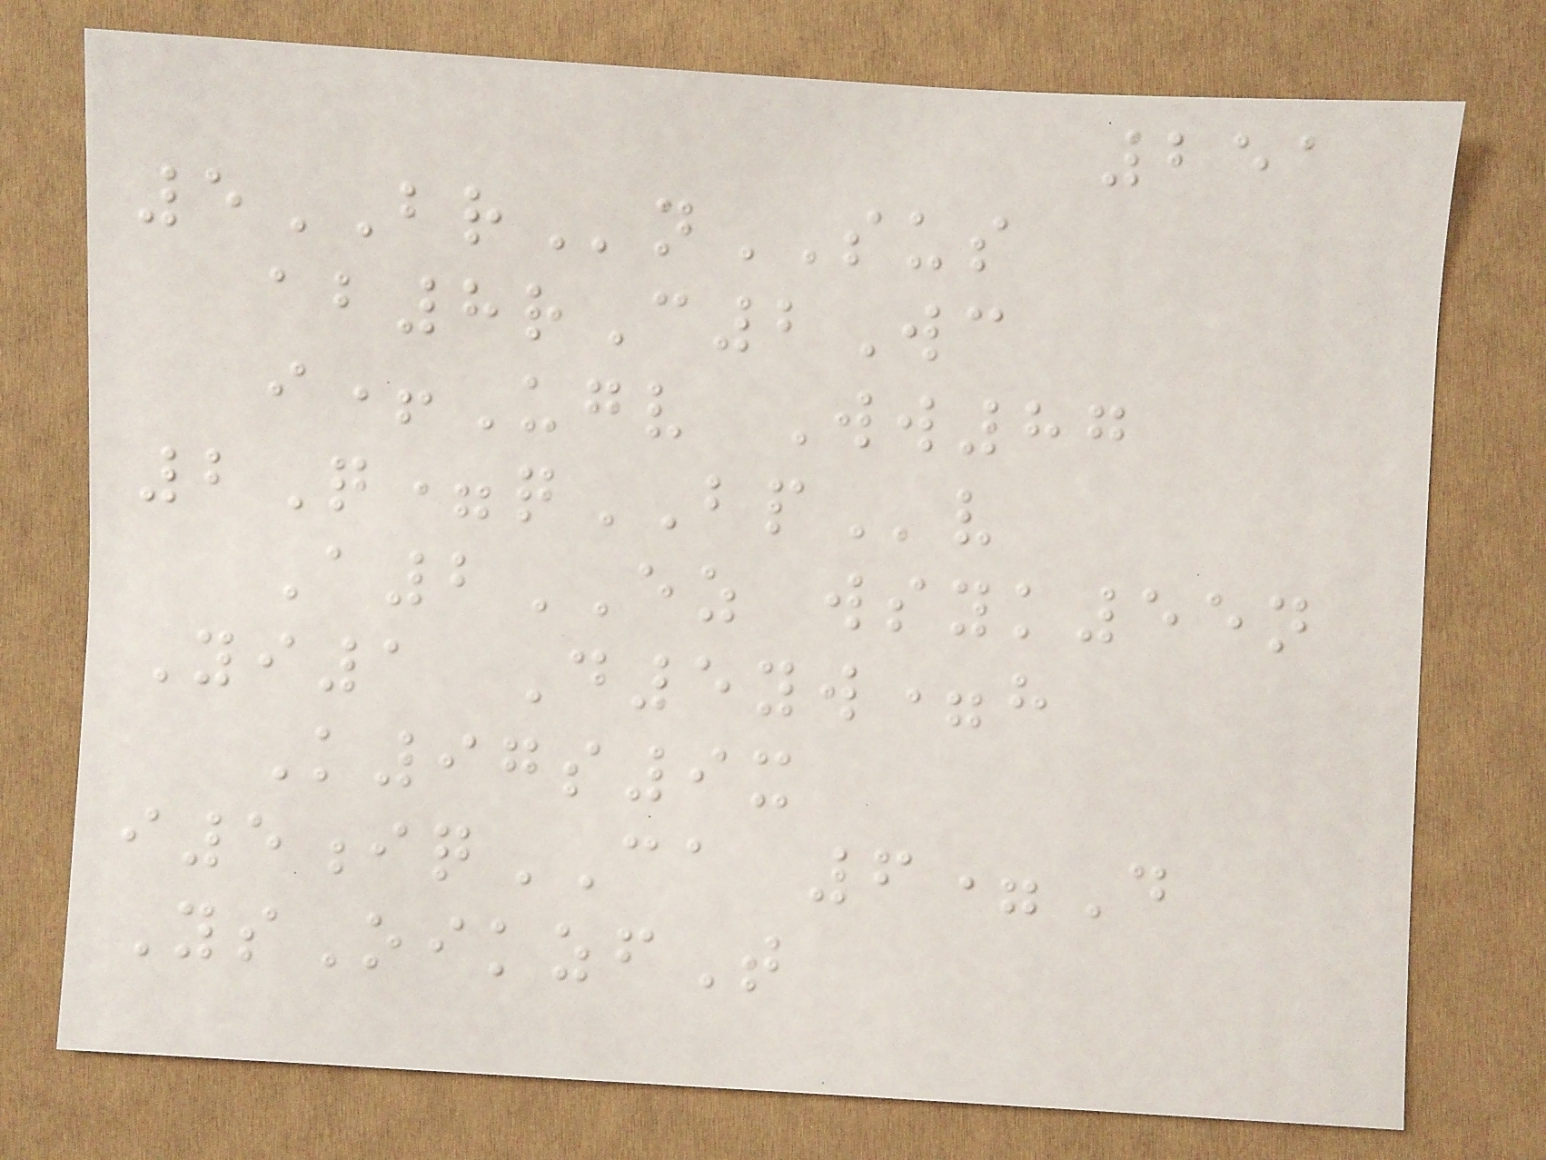251
5BRnSUS
ab8rC2Wc
i+Ugv Ww87
2Q=qBPv
A2EZ wsyk55n
Yi1 D5yw=h
K97s9x
i5iqCA 6=D
YsOikzfT
